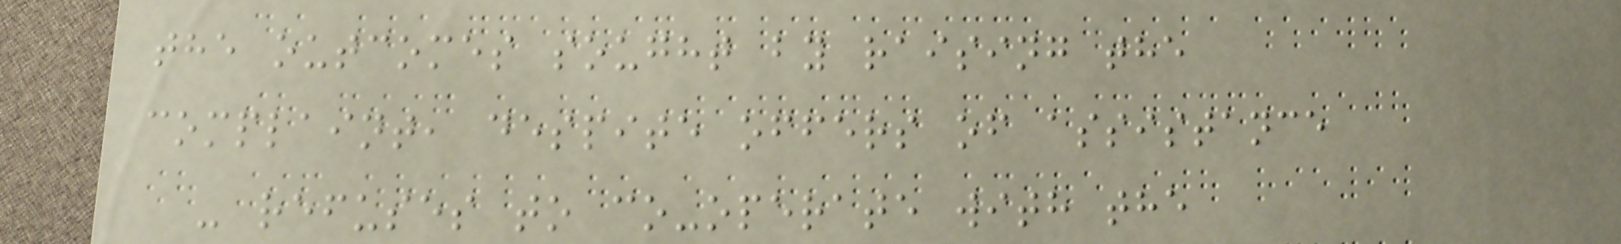the outcomes sought by raising the
complaint, despite offers of assistance
- refuses to co-operate with the
